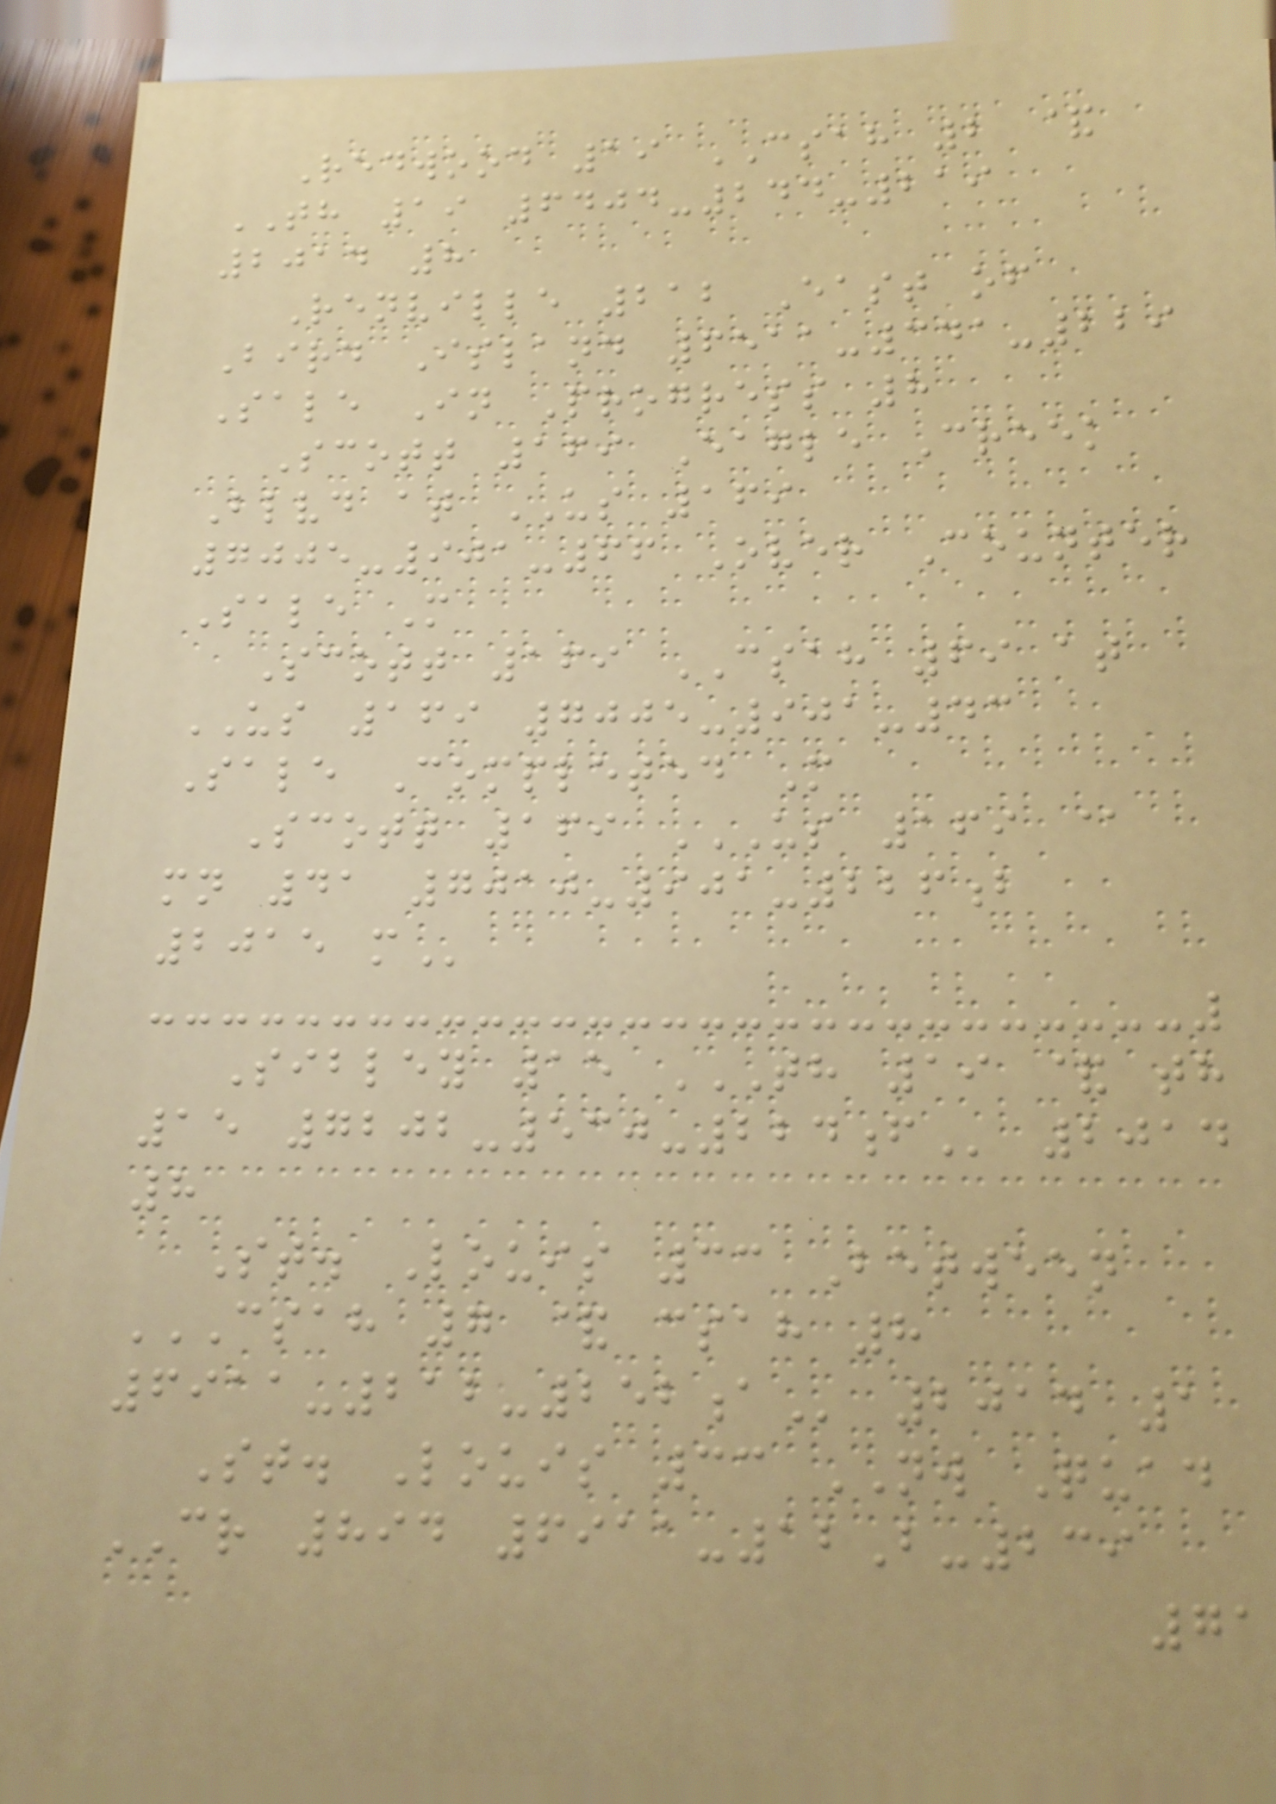Redwood 19 CSAH 2 &
TH 19 6404-244-219
2014 8
Renville 212 East of
Bird Island 6511-341-229
Sale In Progress 8
Scott 169 Eagle Creek
Blvd at US 169
7005-901-66 Over Counter
Sale M
Scott 169 CSAH 69 at
US 169 7005-901-43
Sale Completed M
Scott 169 US 169 @
MN 41 7010-901-226B
2015 M
Sibley 15 TH 19 & TH
15 7202-530-224F 2014
8
St. Louis 33 Between
CSAH 7 & CSAH 8
6911-212-252A 2014 1
St. Louis 33 NW Quad
CR 894 6911-12B-239
71
